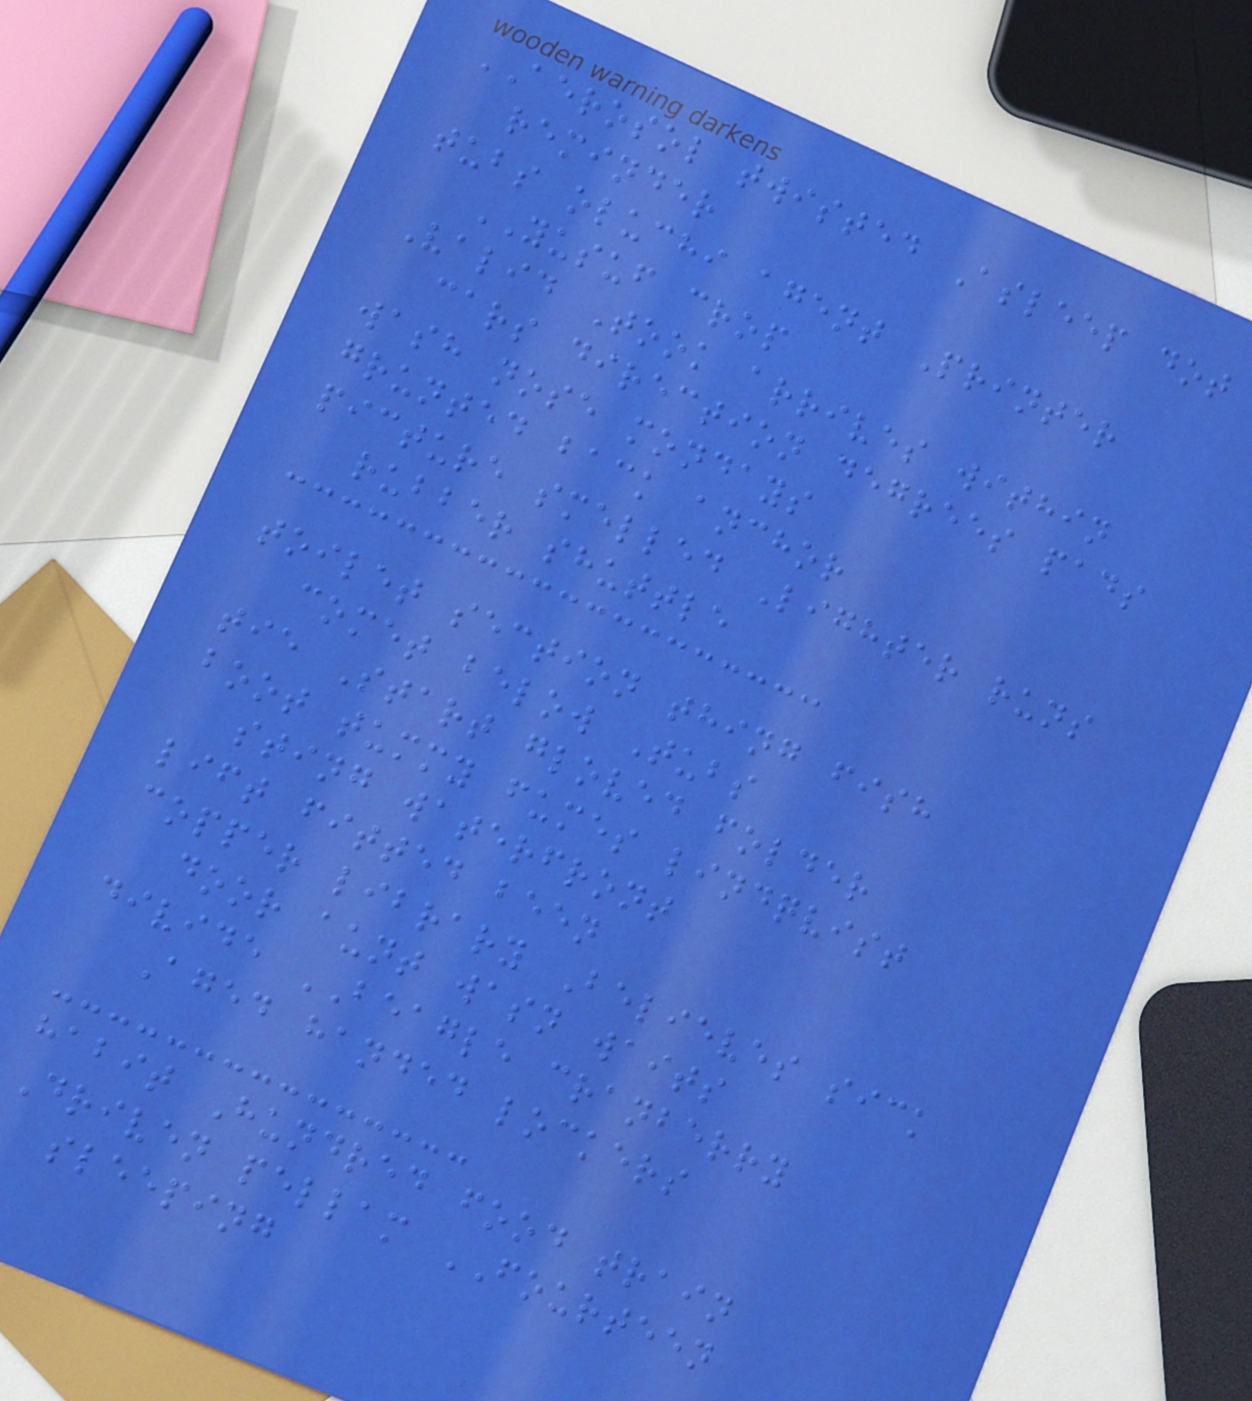AEROSOL twisted Asleep dot
reminder
tubs oluchi agent Printer
YUSUF crop
Valid Took arrives within
cars direction degrees pads
wash nose mondays
grunted back anchor
picture smelled Lighter runs
rubber shuttle
toilet section thing fish
comet below Tubs
tie Start gloved folder
boot tummy fumes lindqvist
sting waterfront
lift fitted been
copper library Believes sick
door aunt wasn waits
divide BEAGLE cranberry
Aged handed lockers
habit Hundred food train
Driven pellam FOURTEEN
sleeping
